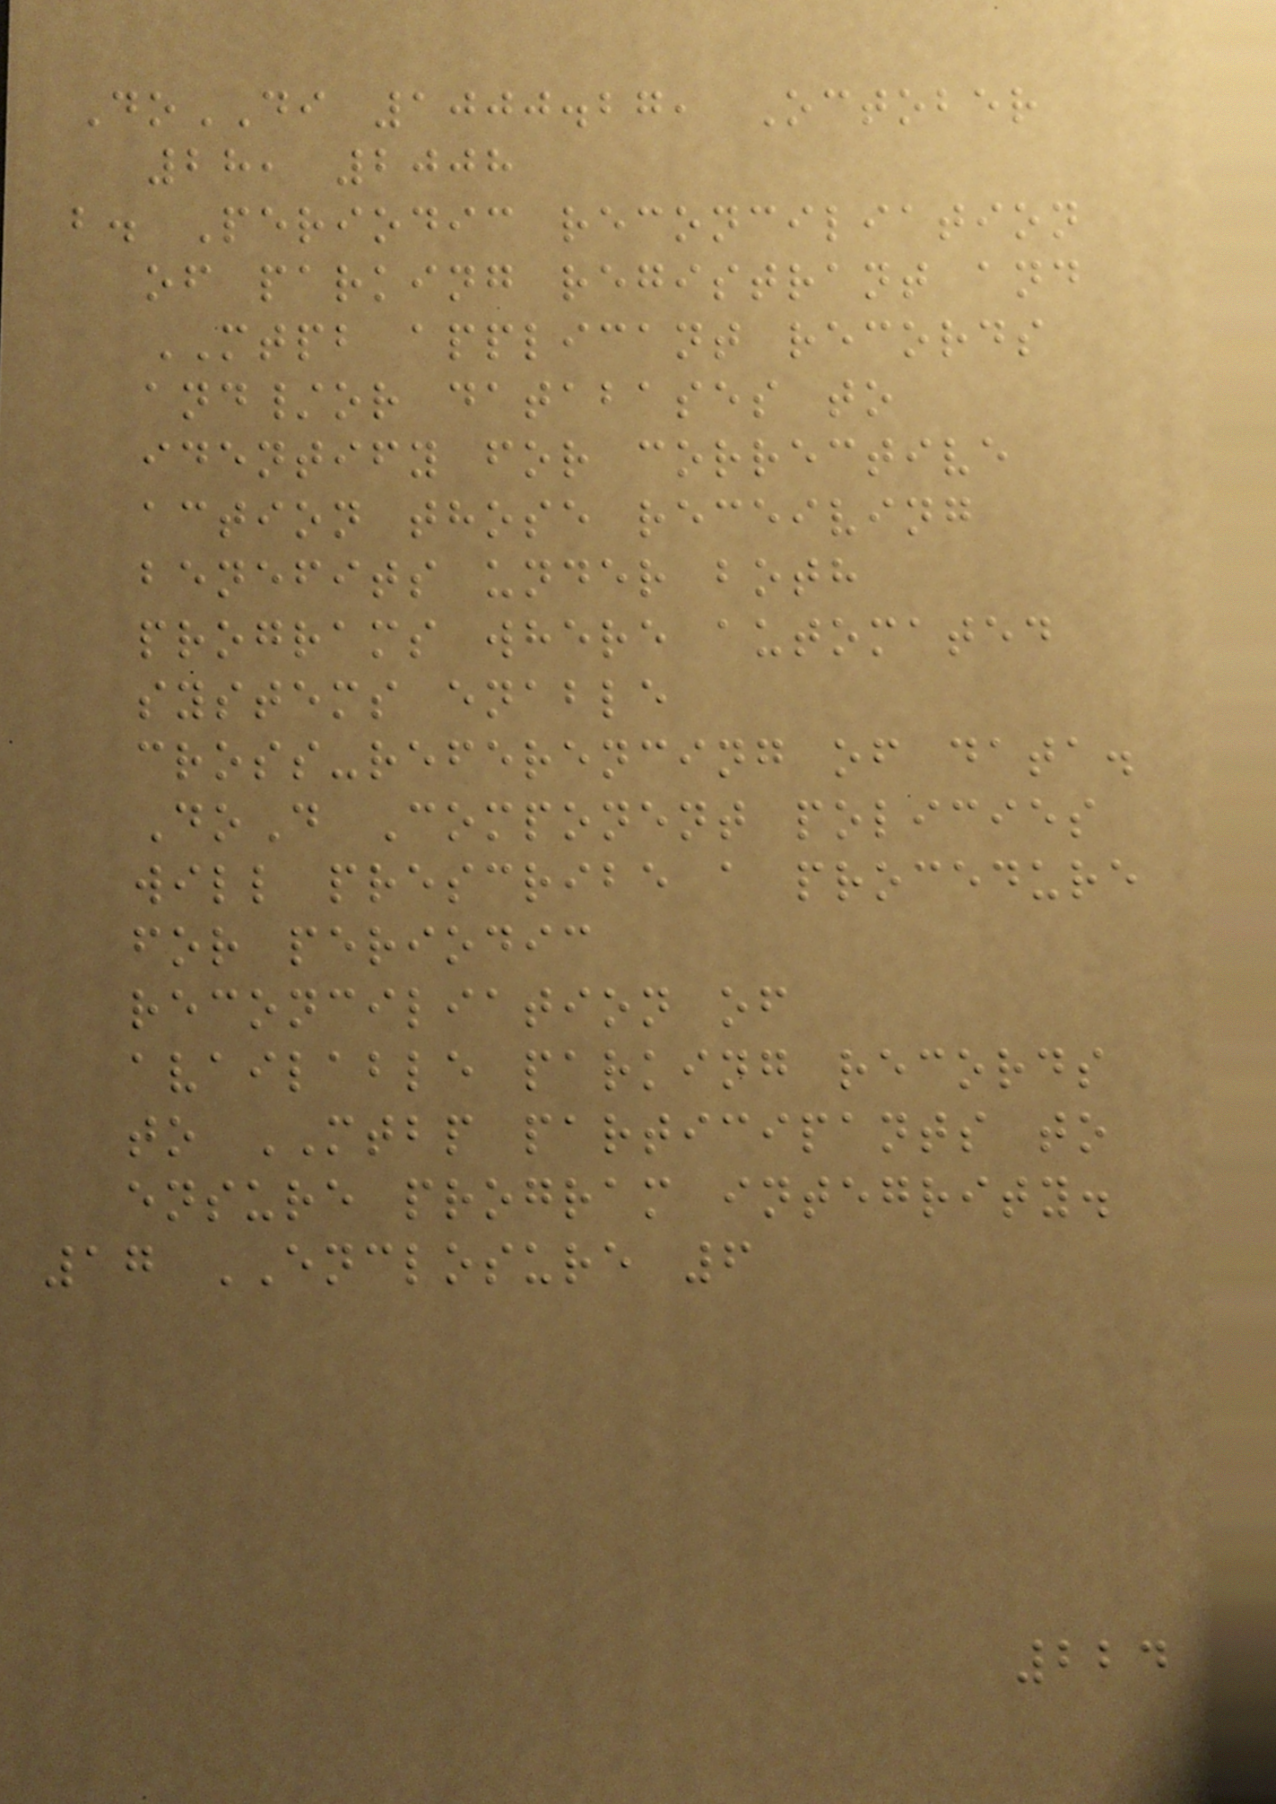DoDI 1000.27, October
28, 2008
b. Periodic reconciliation
of parking registrant and
MTPB applicant records
and/or databases to
identify for corrective
action those receiving
benefits under both
programs where automated
systems enable
cross-referencing of data.
DoD Component policies
will prescribe a procedure
for periodic
reconciliation of
available parking records
to MTBP participants to
ensure program integrity.
17 ENCLOSURE 6
224
